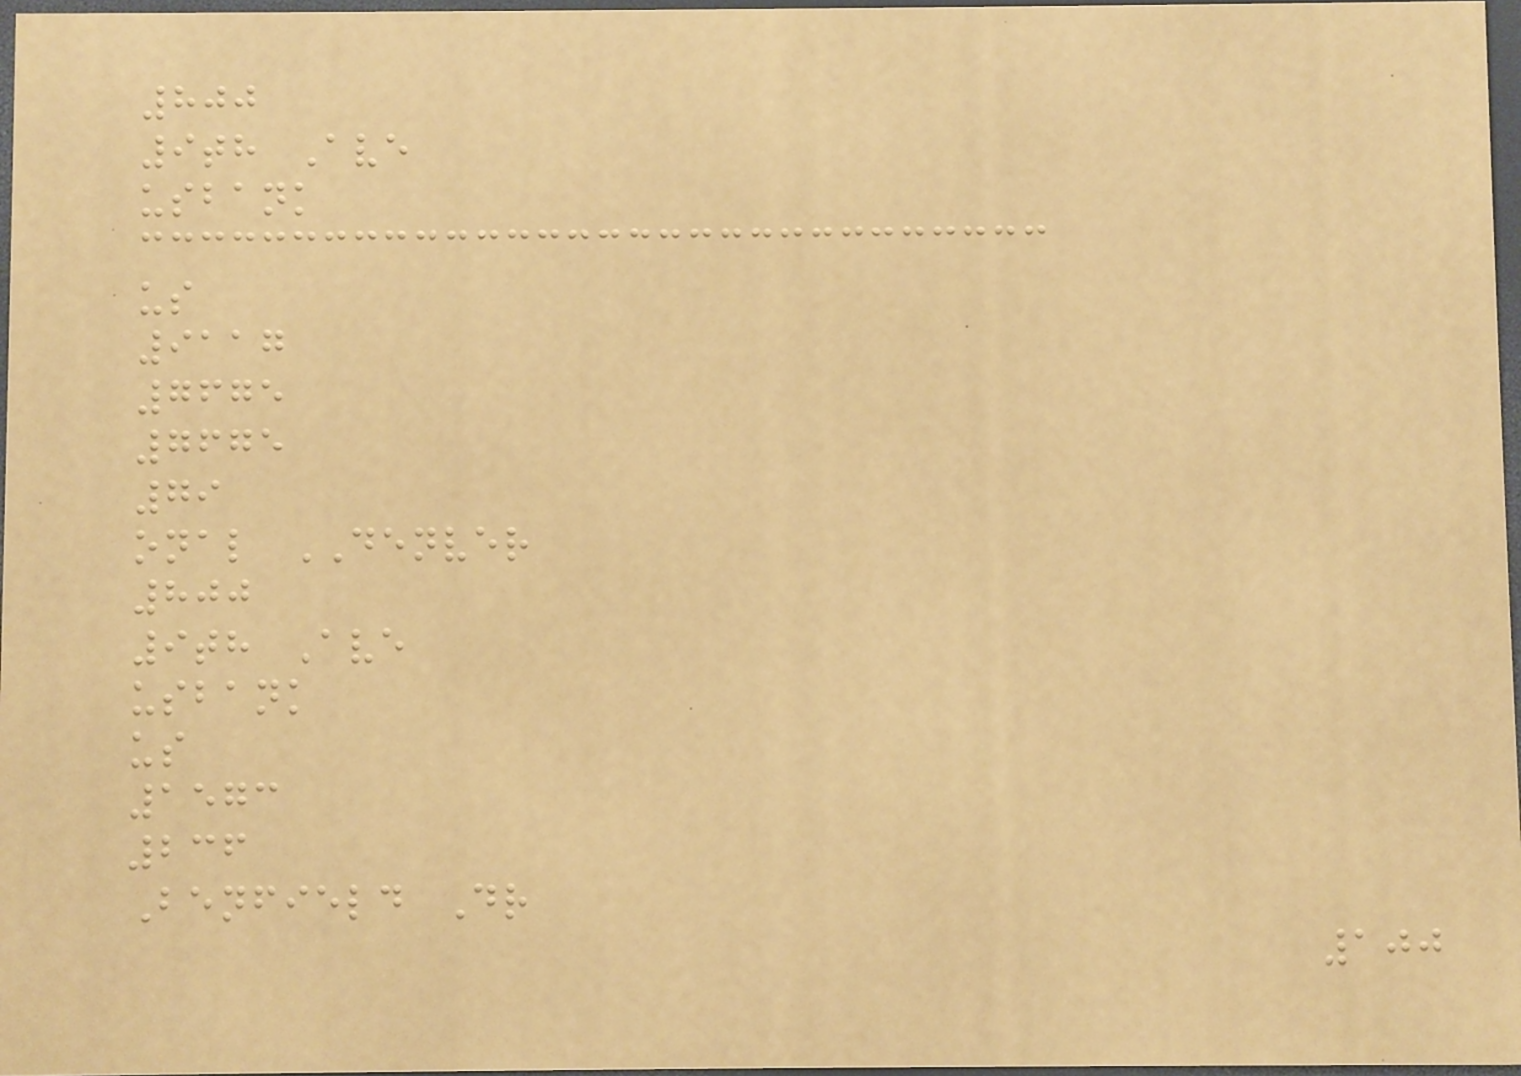800
9th Ave
usbank
us
9117
7675
7675
79
onal DENVER
800
9th Ave
usbank
us
1573
236
Benfield Dr
100
